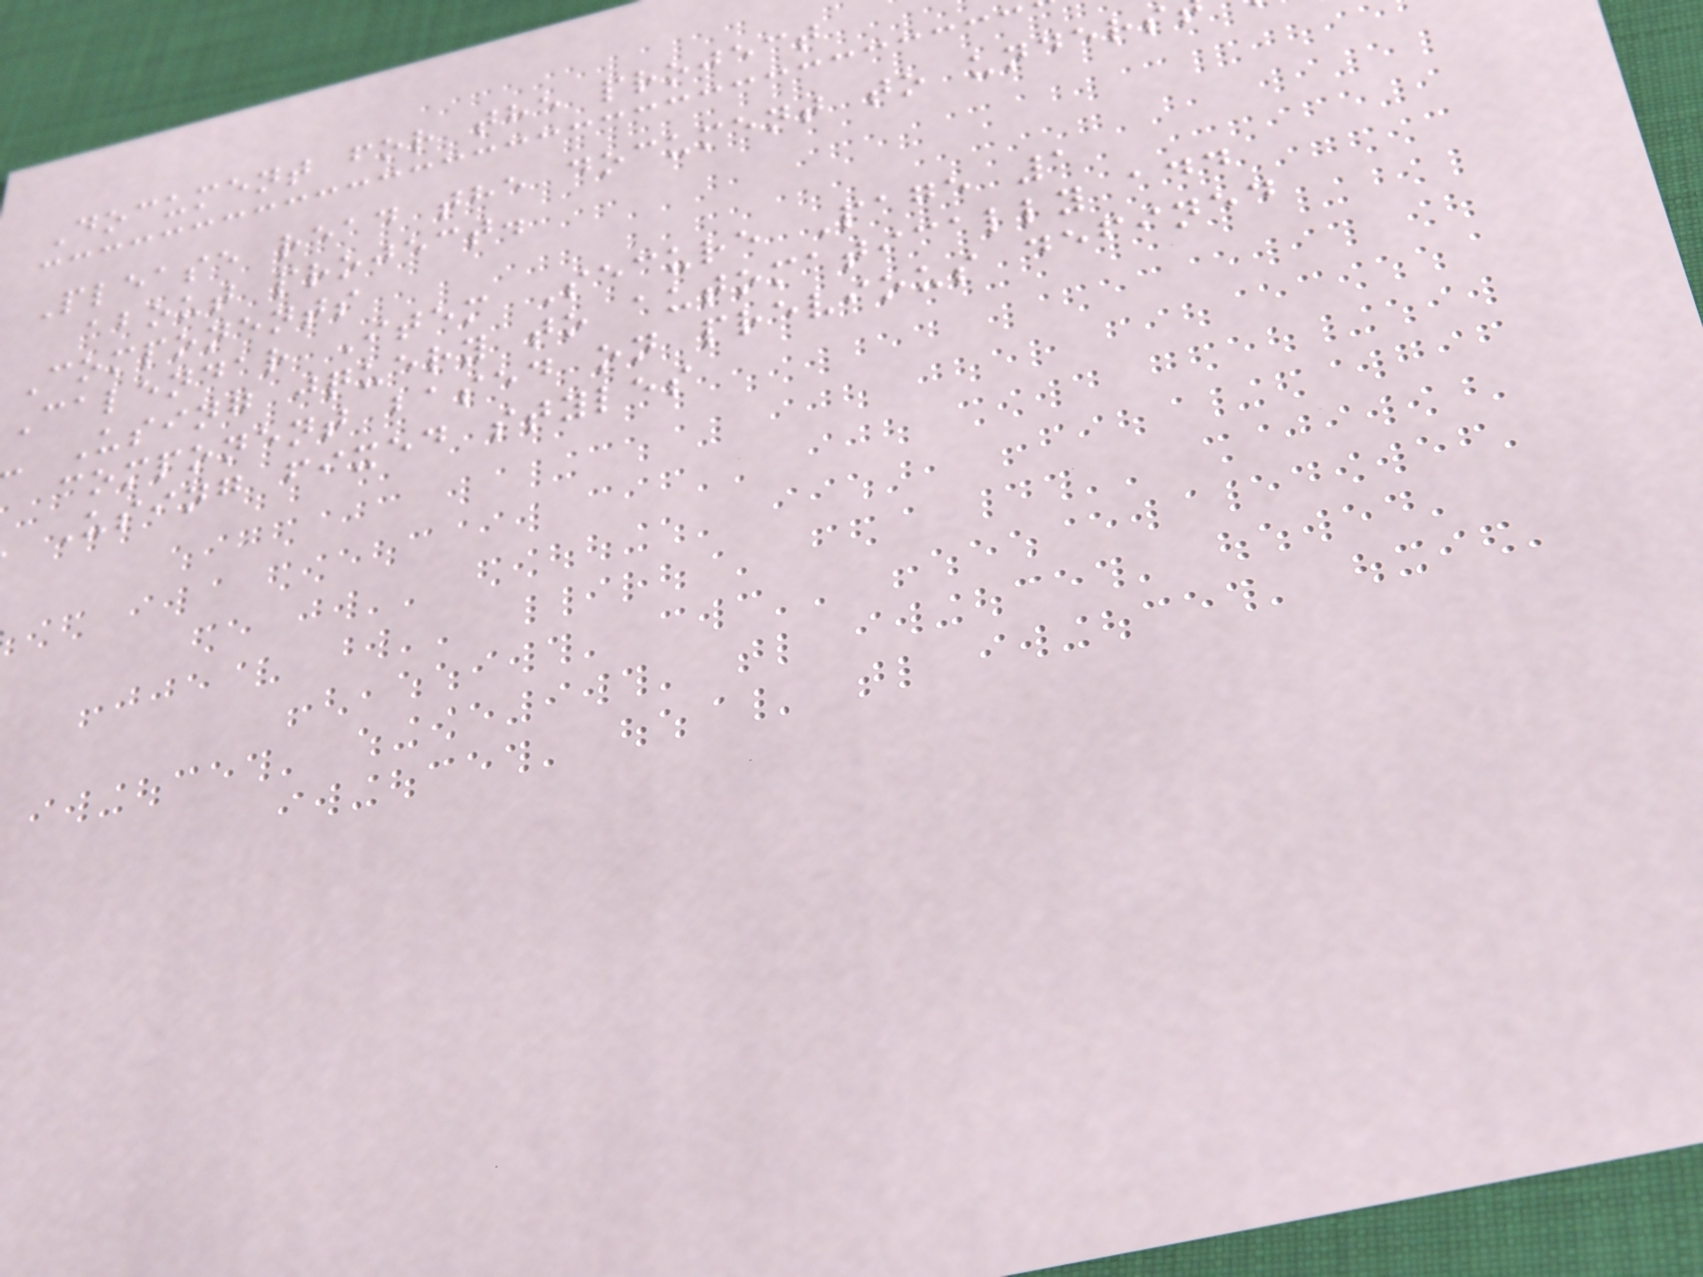Document for the project
Please read the document to unders
about project.
Components
Calendar Item Secure Page 1
Using jquery to automatically add
component based on previous defined
Using fixed styles
